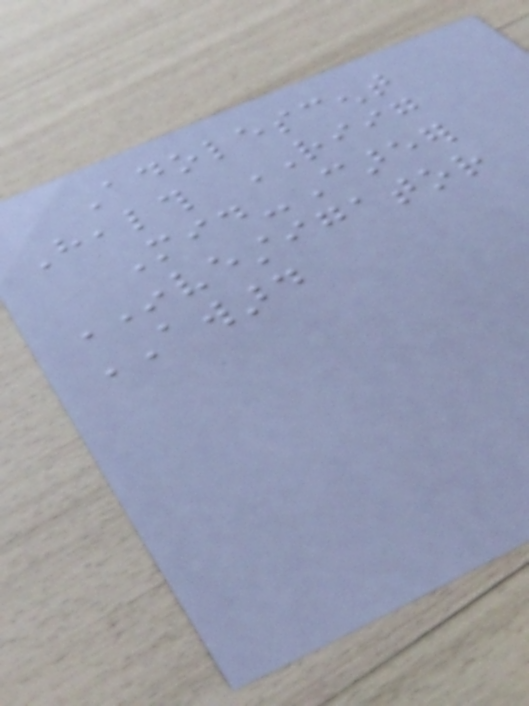Adolescent
Health RIIG
Mid-Career
INVESTIGATOR
AWARD
